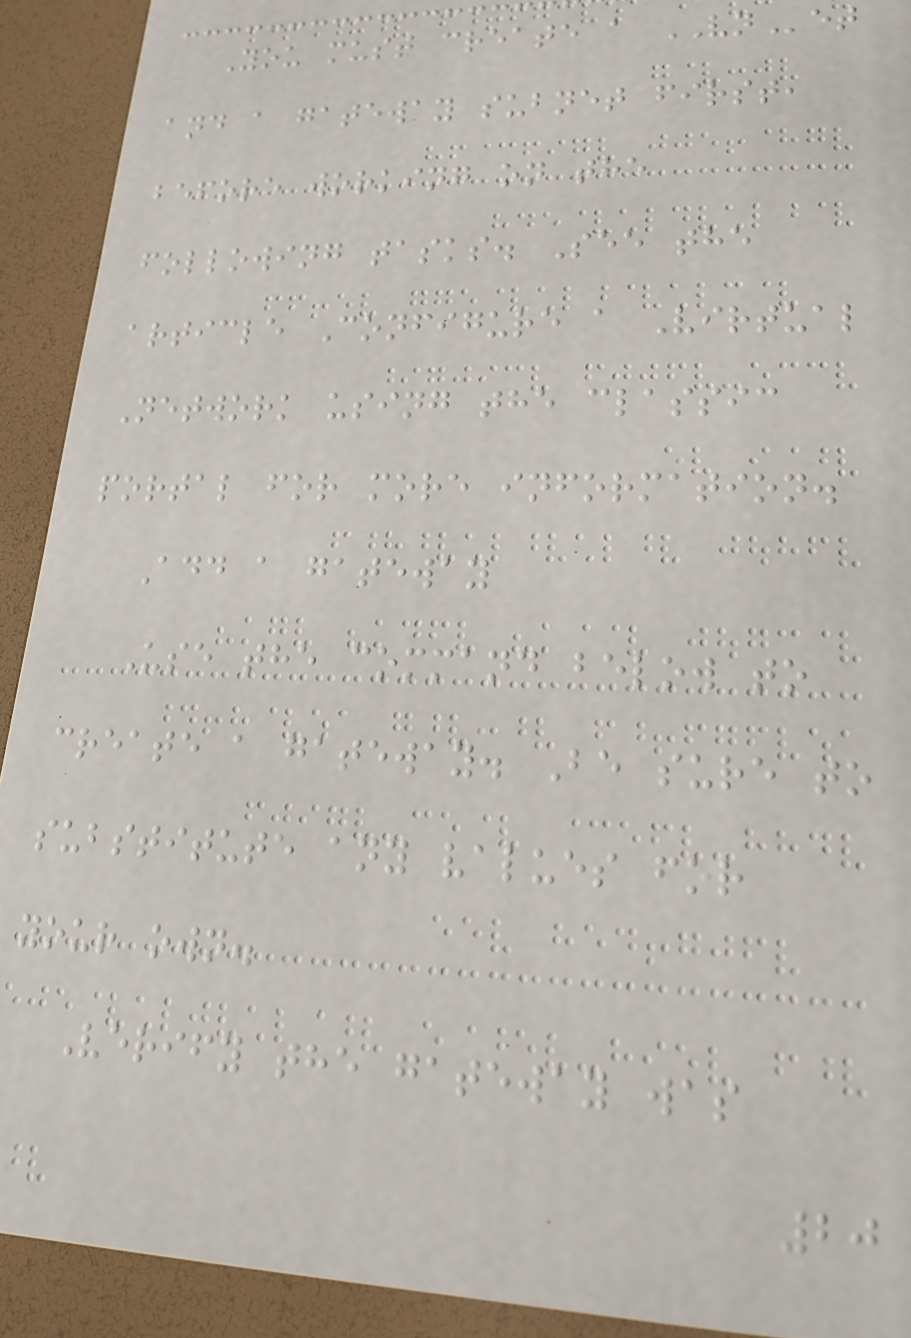You must create a VNet
and a gateway subnet first,
before working on the
following tasks. See the
article Configure a Virtual
Network using the classic
portal for more information.
Add a gateway
Use the command below to
create a gateway. Be sure to
substitute any values for
your own.
Verify the gateway was
20
